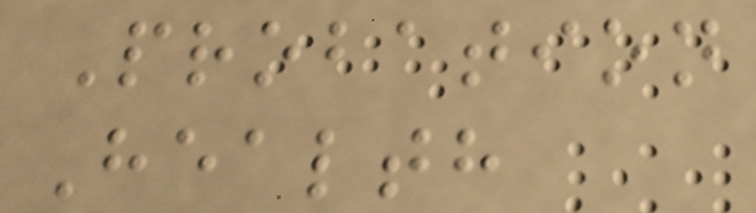Probation
Health
